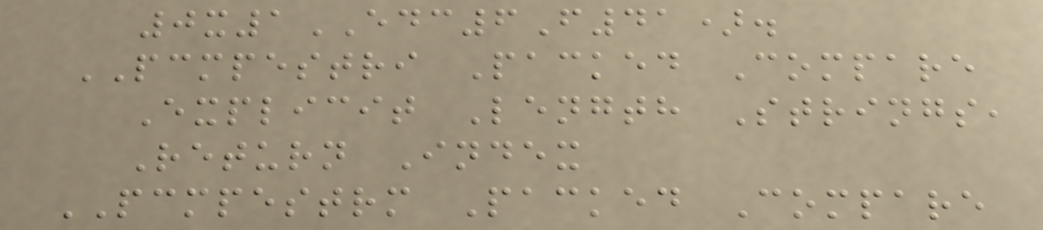0x1EDC6F41).
PCMPESTRI Packed Compare
Explicit Length Strings,
Return Index
PCMPESTRM Packed Compare
